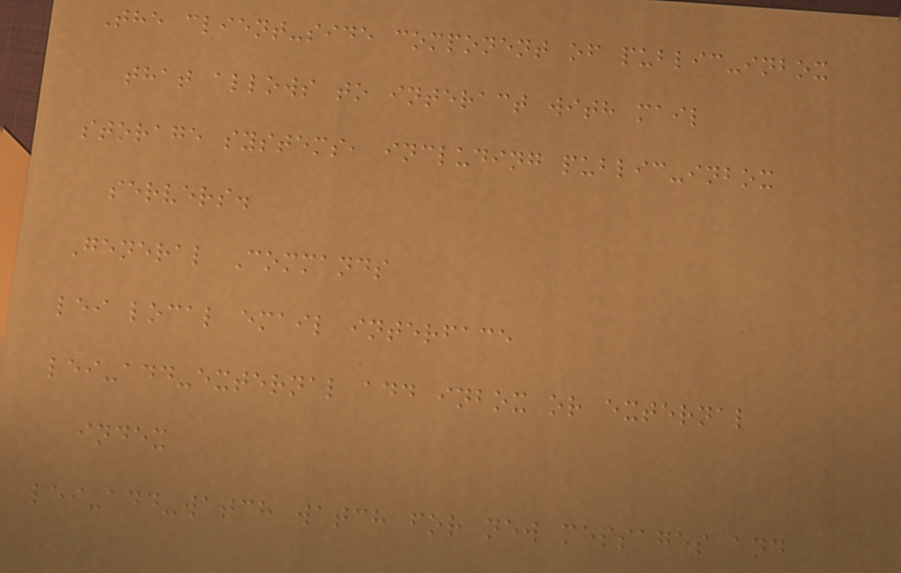The client-side component of public-inbox
that allows to interact with mail
storage systems, including public-inbox
servers.
General Commands
lei local email interface
lei-add-external add inbox or external
index
lei-add-watch watch for new messages and
